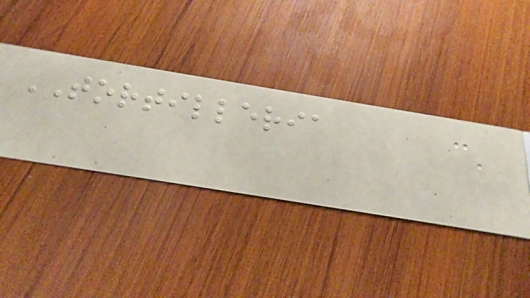TORTILLERIA
